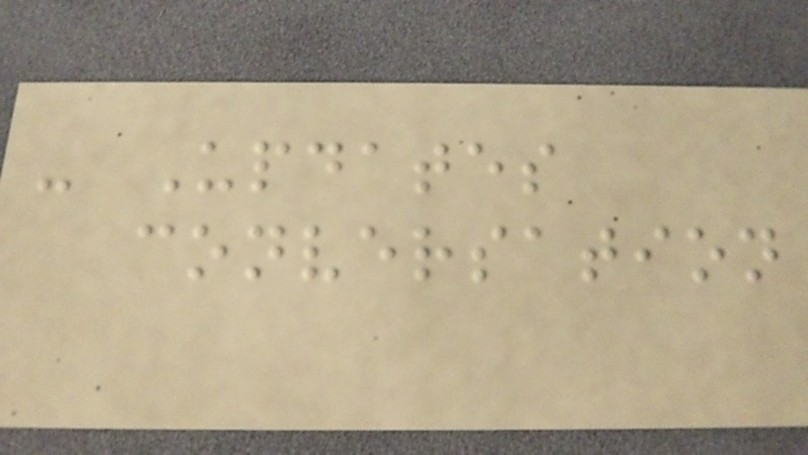- Updates
conversation
